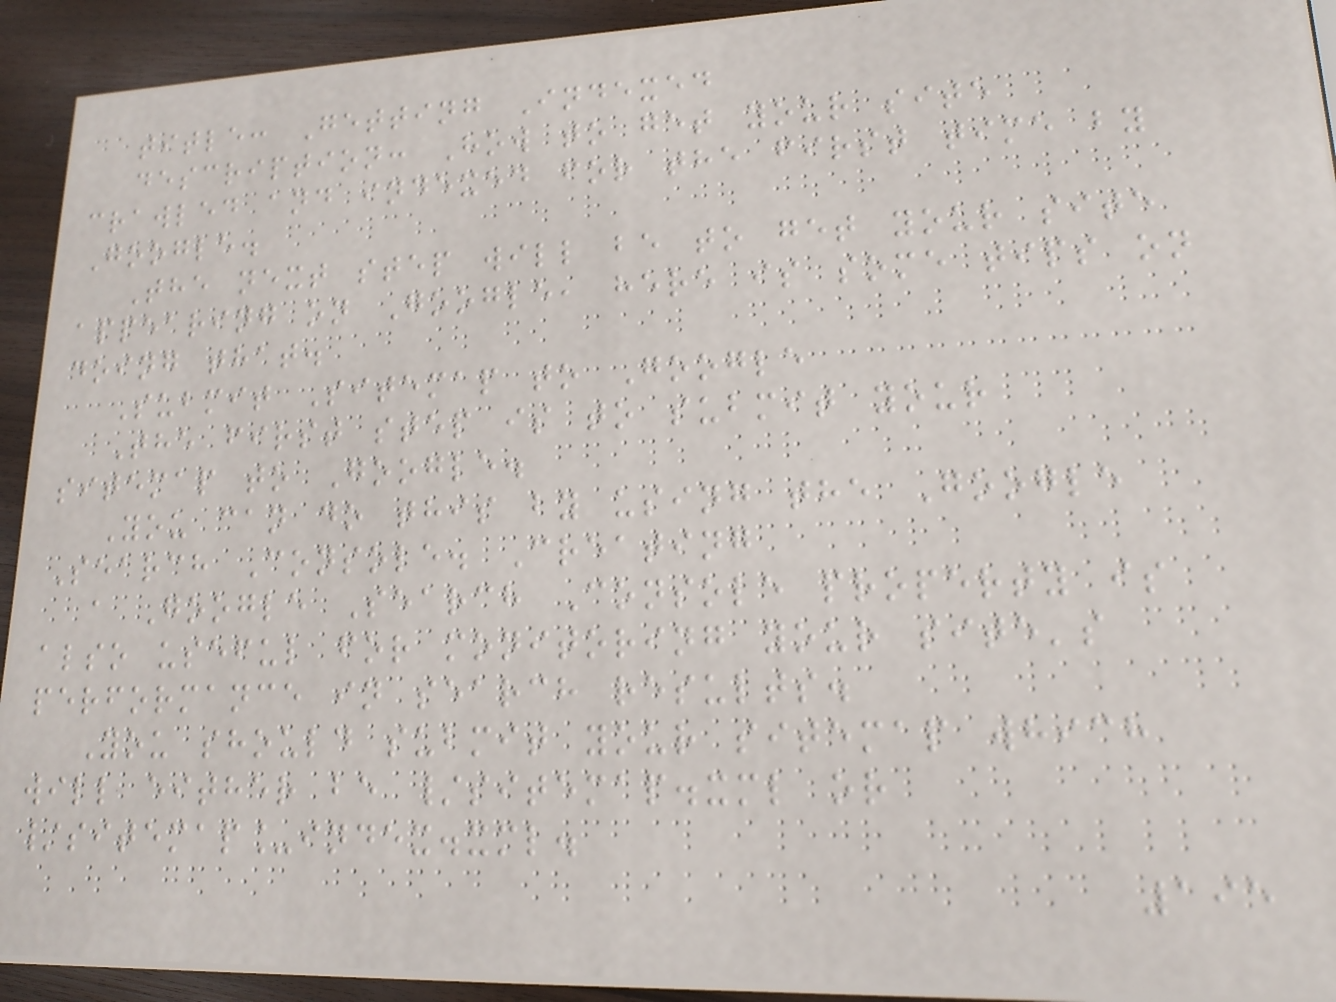title: Getting Indexed
description: How to get your site
crawled and indexed for the first time by
Google.
The next step will be to get your site
appearing on Google, here is some tips on
doing that.
Submit Sitemap to Google
The first step is to submit your
sitemap to Google.
You can do this by using the Google
Search Console. Creating
a Google Search Console property is
also useful for monitoring your site's
performance in search results.
You should submit your sitemap which
will either be /sitemap.xml or
/sitemap_index.xml.
195
